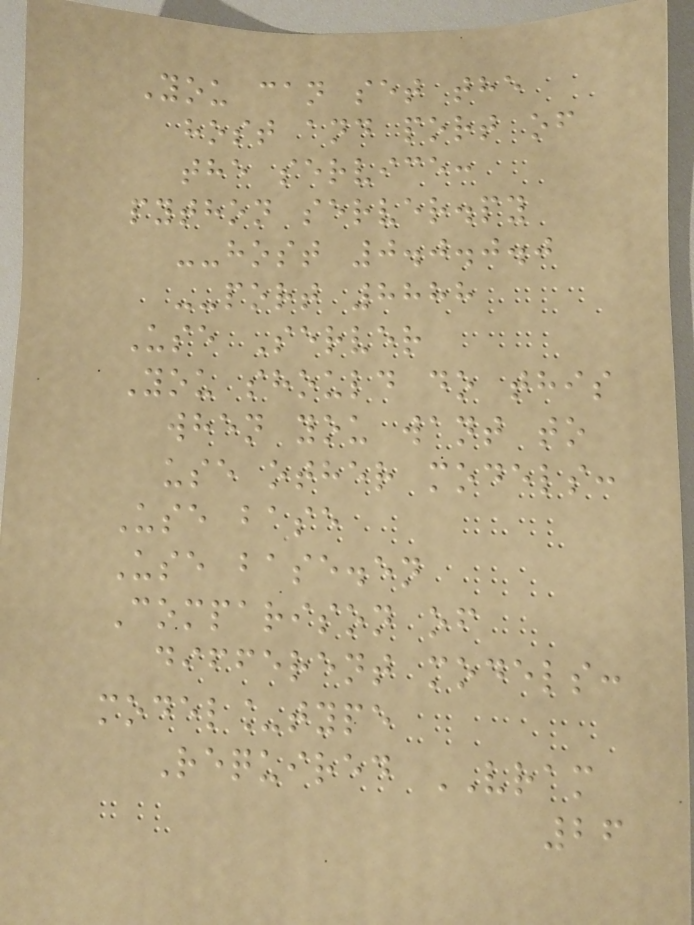You can set the
host and port of
the service:
python server.py
--host 0.0.0.0
--port 8888
Use Server
You should do this
when you want to
use other models:
Use base
Use base.en
Comparison of
different models:
model_type
Required VRAM
26
